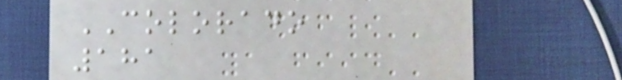COLORADO
181
